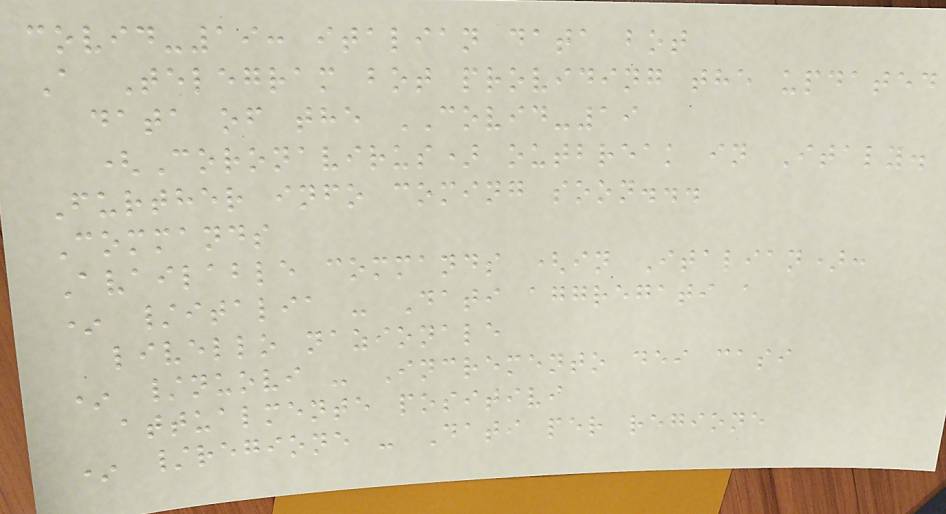covid-19: italian data bot
A Telegram bot providing the updated
data of the COVID-19
(Coronavirus) outbreak in Italy.
Further info coming soon...
Commands
Available commands (in Italian):
* /italia - Dati aggregati a
livello nazionale
* /nuovi - Incremento dei casi
attualmente positivi
* /regione - Dati per regione
